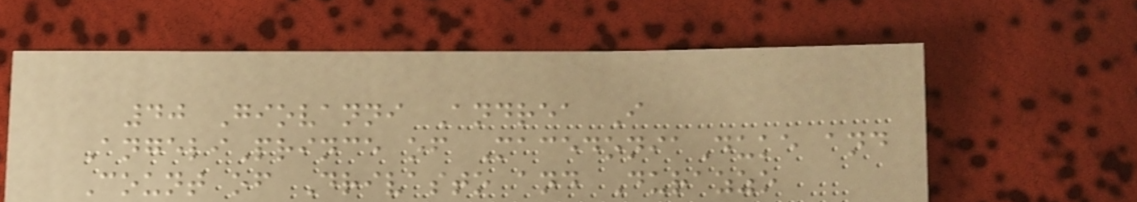40 Giovanni Andrea I
AngeliPrince of MacedoniaDuke and
Count of Drivasto and Durazzo
